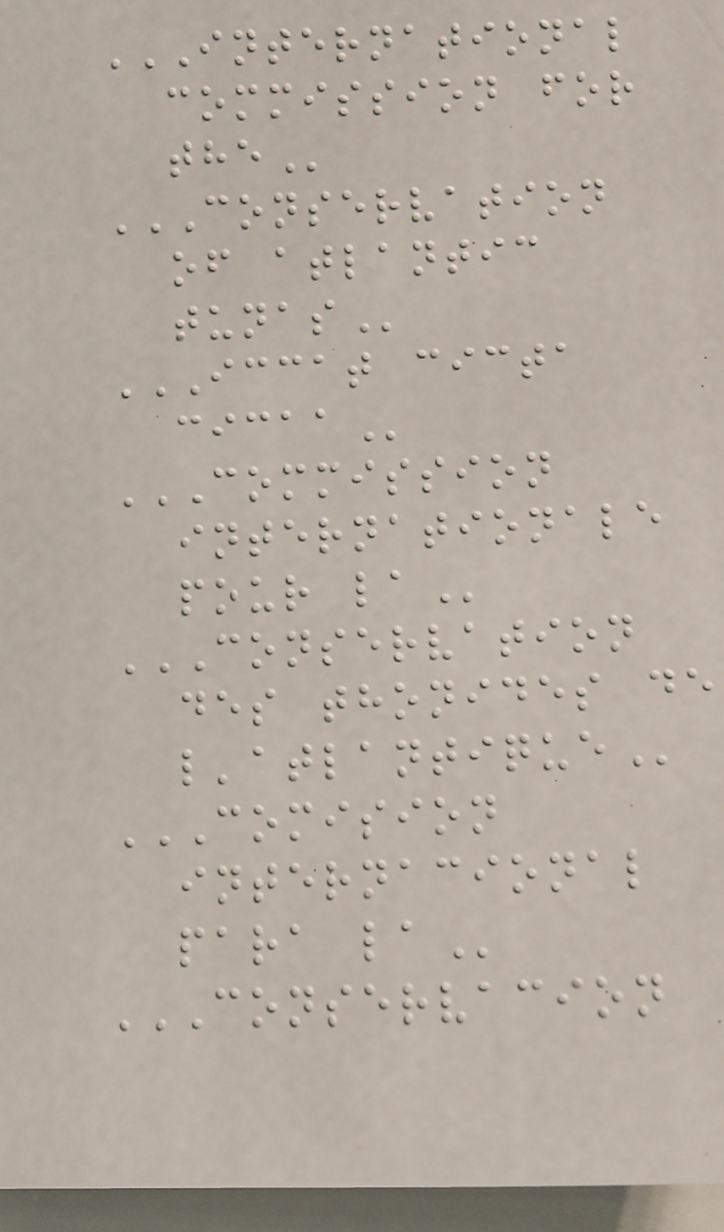INTERNATIONAL
COMMISSION FOR
THE
CONSERVATION
OF ATLANTIC
TUNAS
ICCAT CICTA
CICAA
COMMISSION
INTERNATIONALE
POUR LA
CONSERVATION
DES THONIDES DE
L'ATLANTIQUE
COMISION
INTERNACIONAL
PARA LA
CONSERVACION
